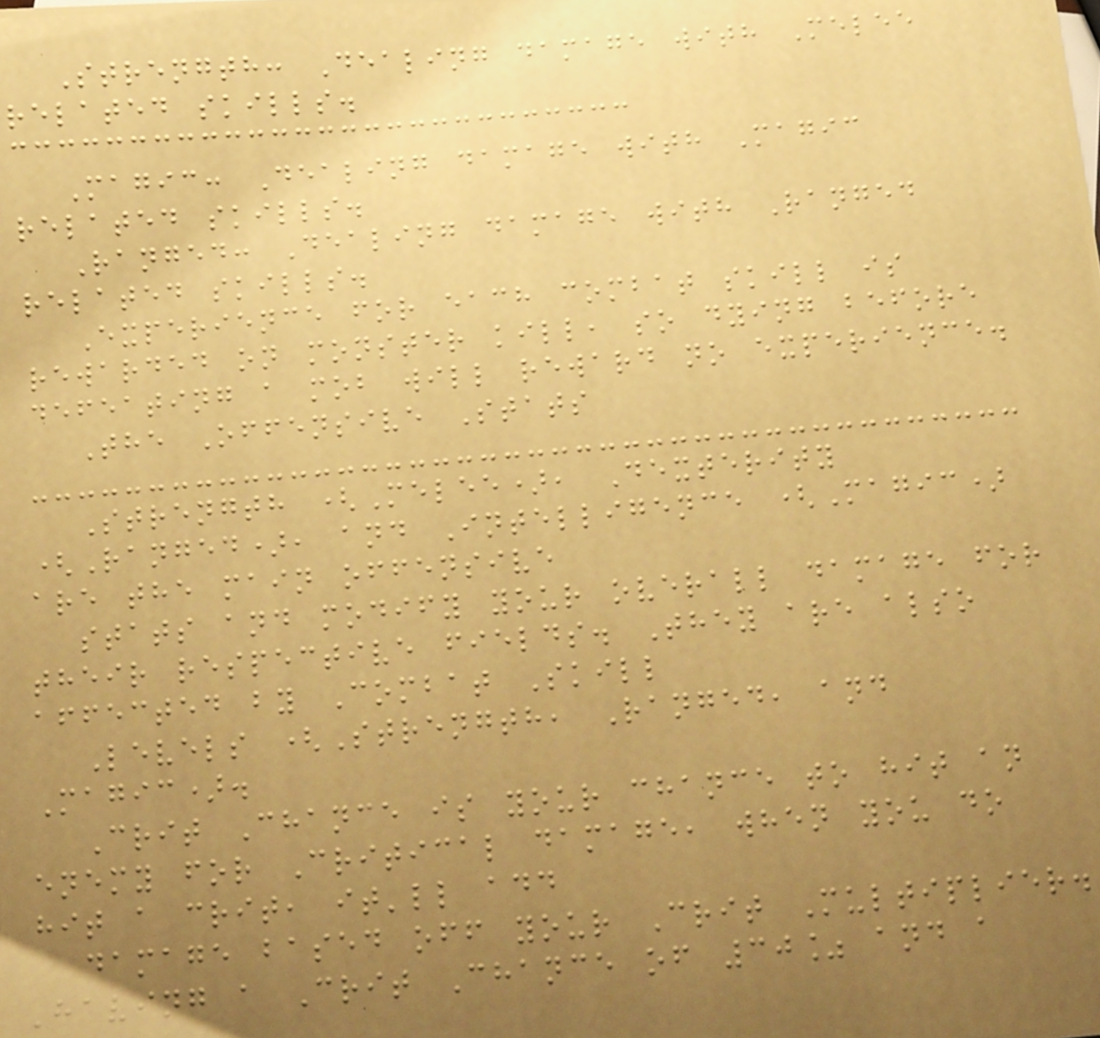Strength: Dealing damage with Melee
related skills.
Magic: Dealing damage with Magic
related skills.
Ranged: Dealing damage with Ranged
related skills.
Experience for each combat skill is
rewarded on monster kill, so dying before
defeating a mob will reward no experience.
The Offensive Stats
Strength (Melee), Dexterity
(Ranged), and Intelligence (Magic)
are the main offensive
stats and modify your overall damage for
their respective fields. They are also
affected by Combat Skill
Levels (Strength, Ranged, and
Magic).
Crit Chance is your chance to hit an
enemy for Critical damage, when you do
hit a crit, it'll add
damage based off your Crit Multiplier.
Having a Crit Chance of 30% and a
